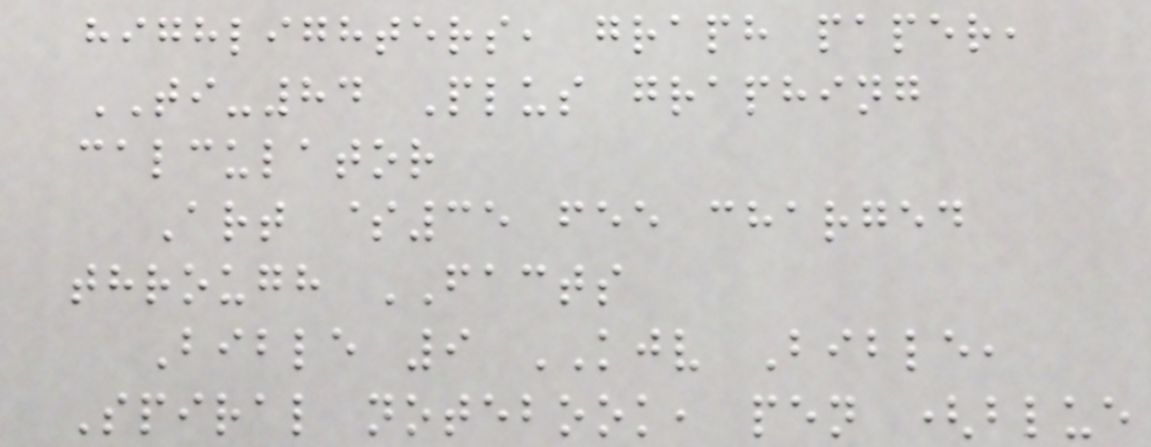highlighters, graph paper,
TI-84 Plus graphing
calculator
Art $35 fee charged
through FACTS
Bible 9 KJV Bible,
Spiral notebook, pen (blue
